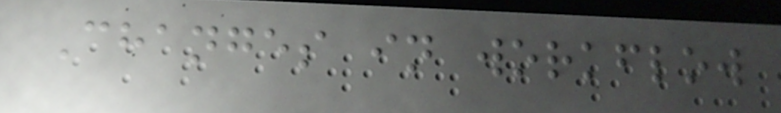Changes in workflow
